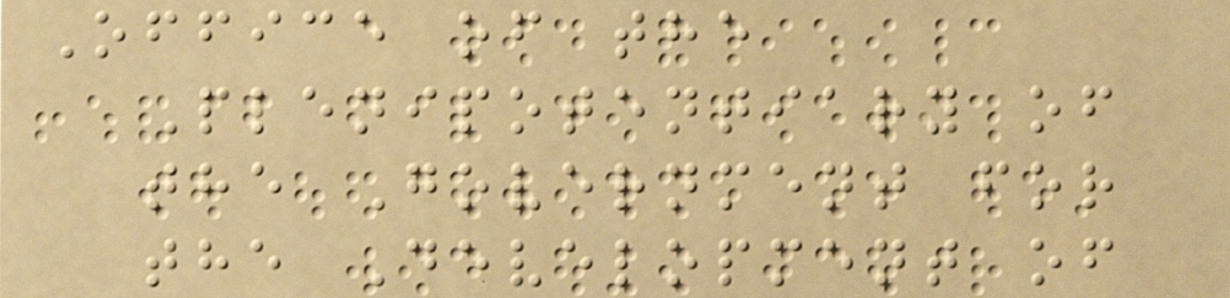Office of the
Plenipotentiary of
the Government for
the Development of
